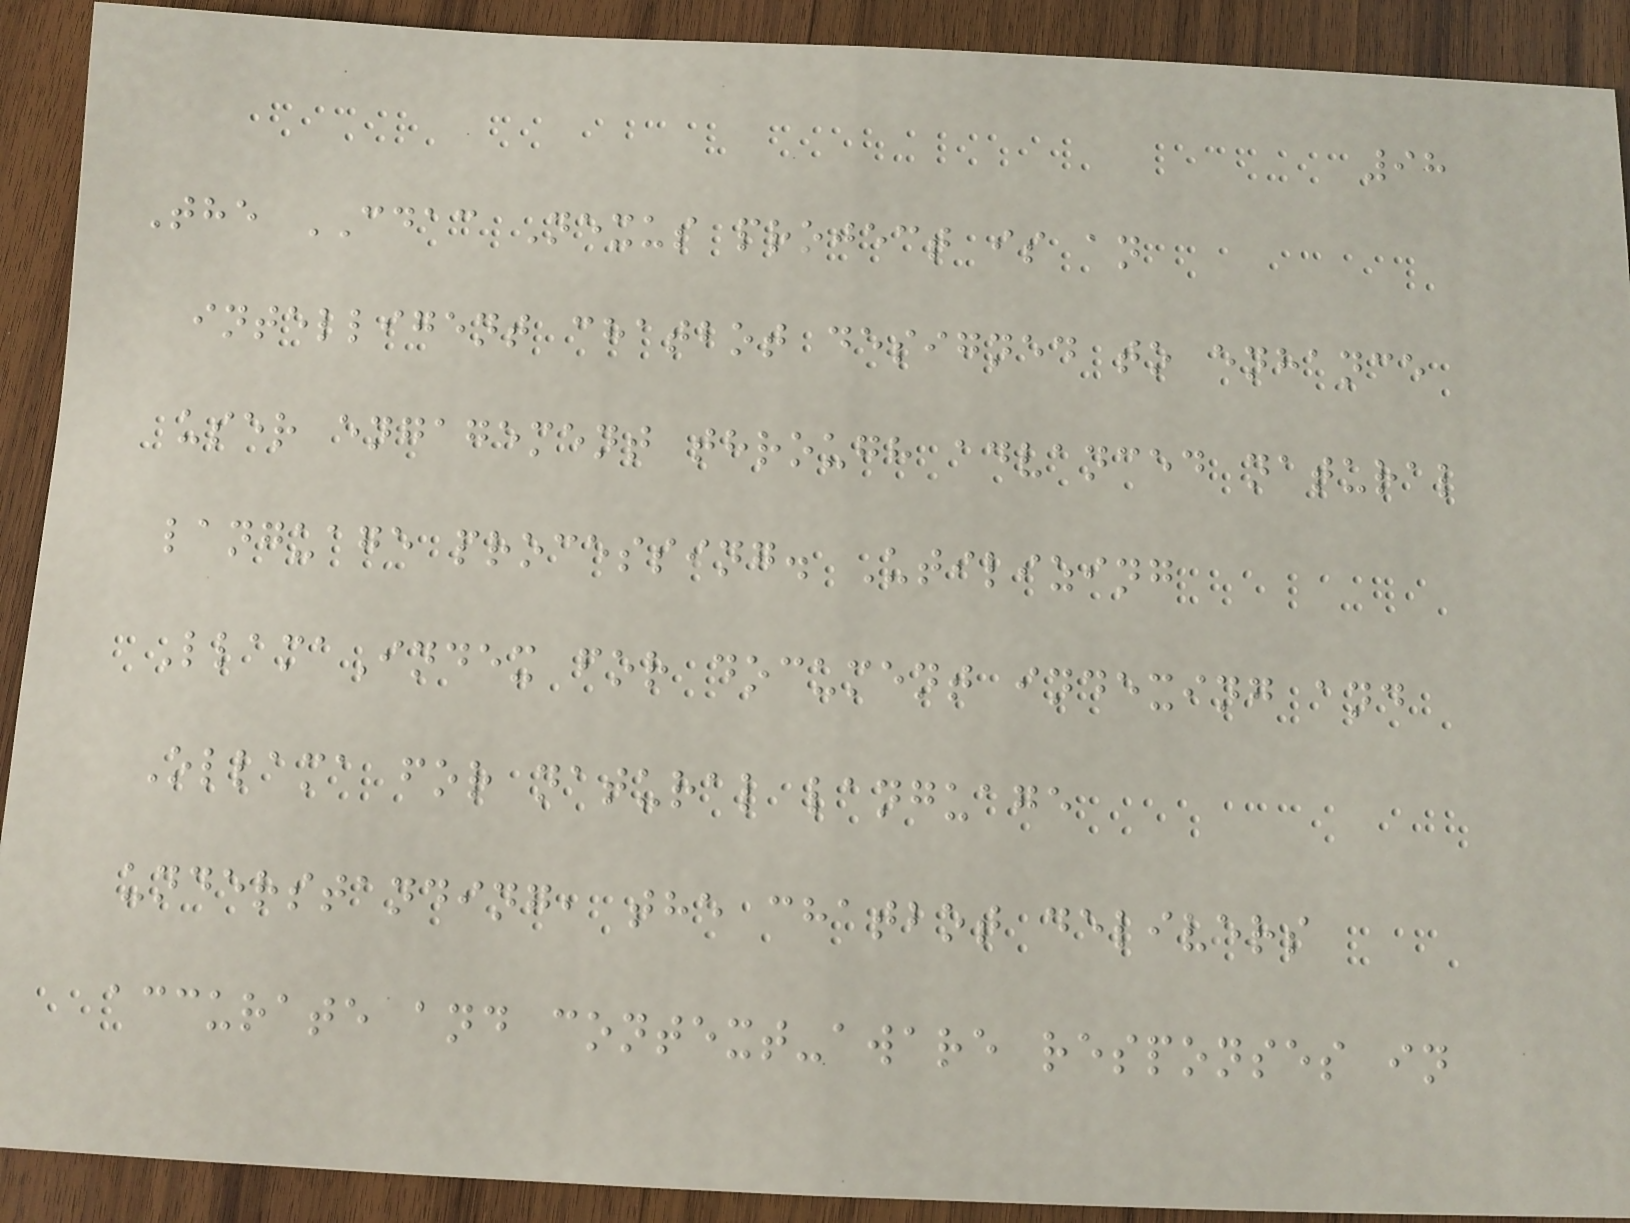98
The CDAC Nexus project is an
intelligent chatbot designed to enhance
user engagement through advanced natural
language processing. Utilizing
LlamaIndex for document indexing and
Ollama for natural language
understanding, the chatbot delivers
accurate and context-aware responses in
